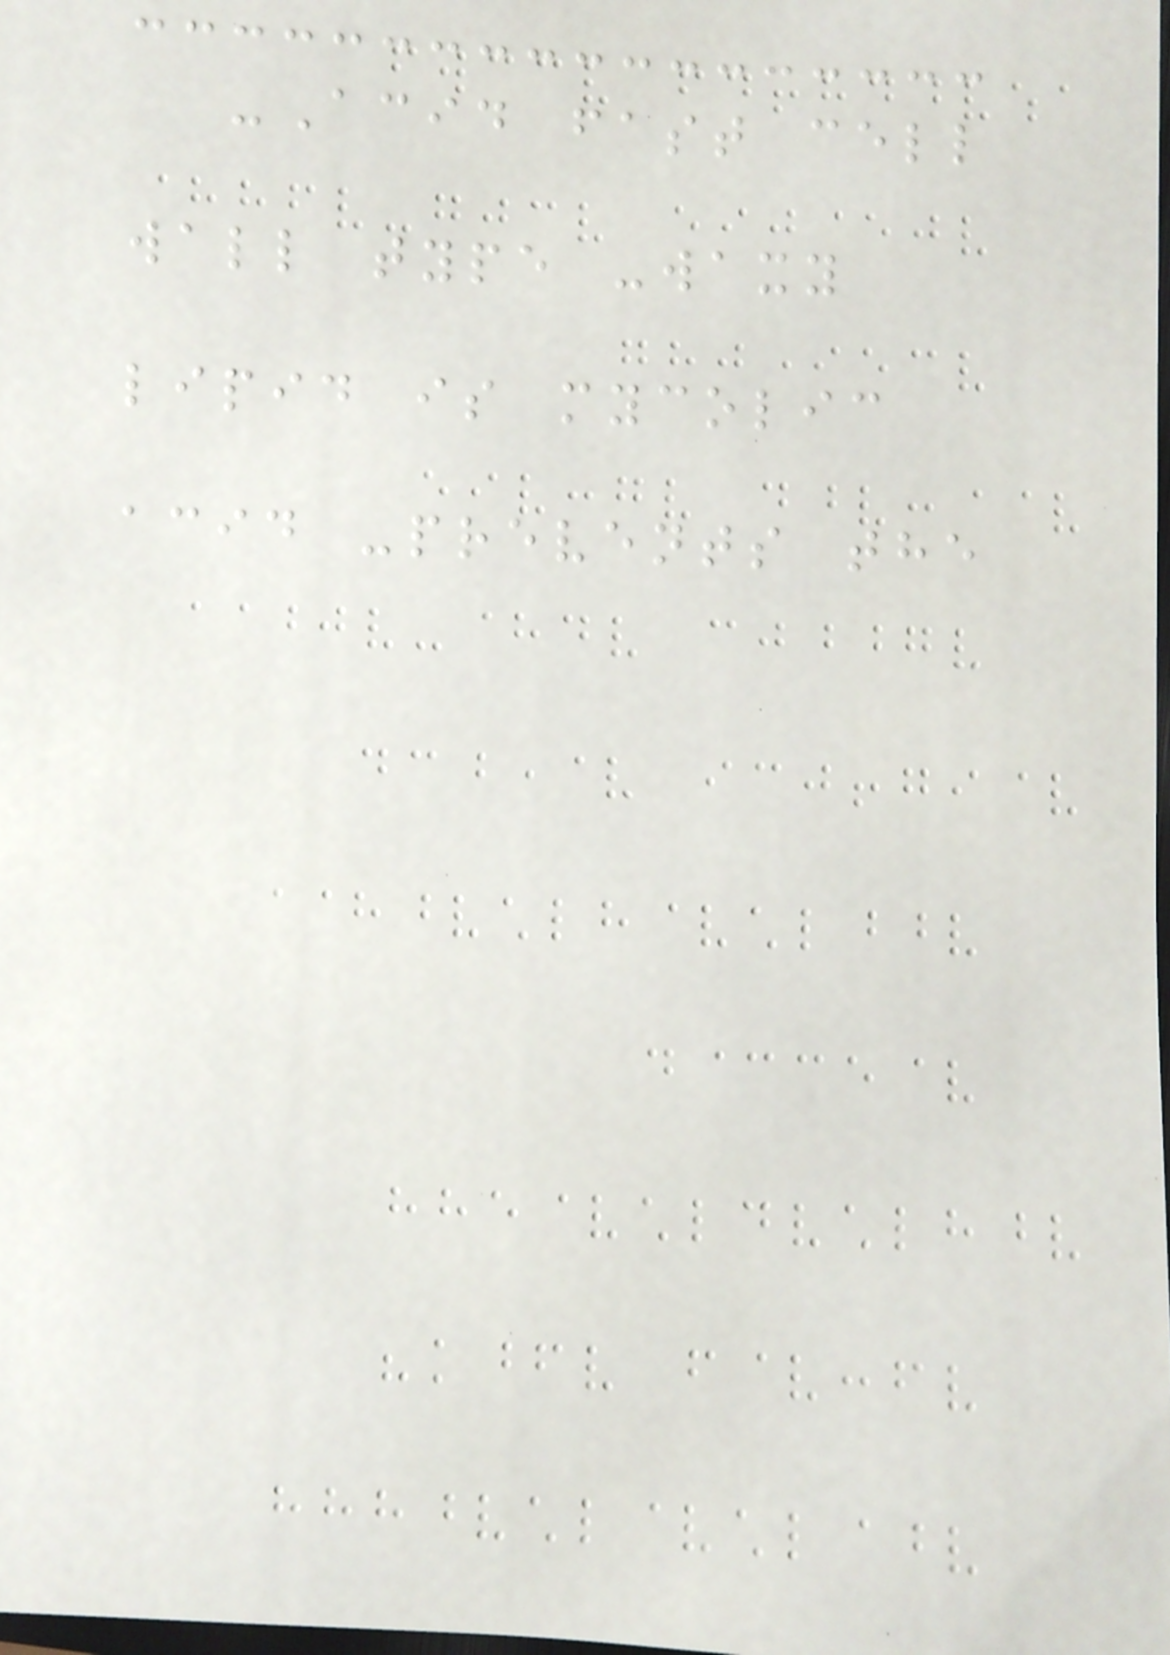-Acid fast cell
wall type -waxy
lipid is mycolic
acid -prevents the
